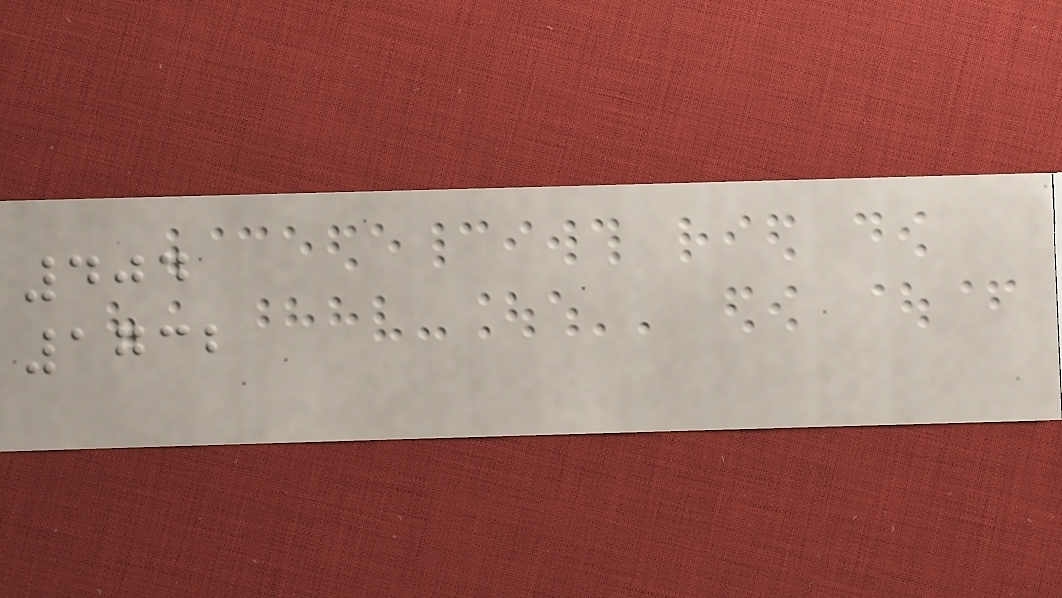404
1732
